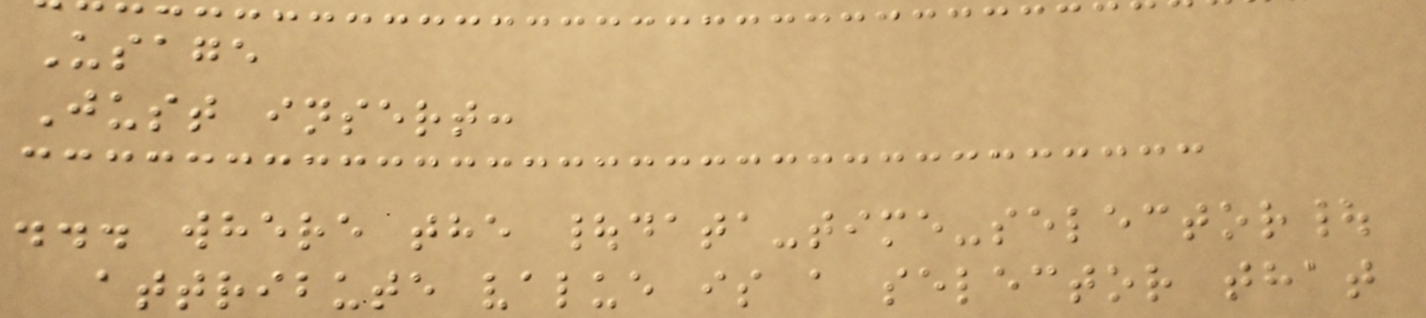Usage
Just insert:
... where the |data-time-selector|
attribute value is a selector that
